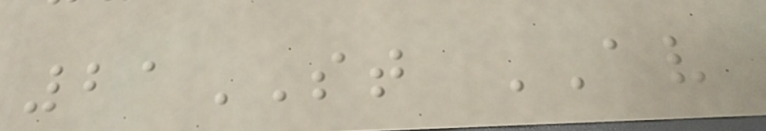21ST AV
